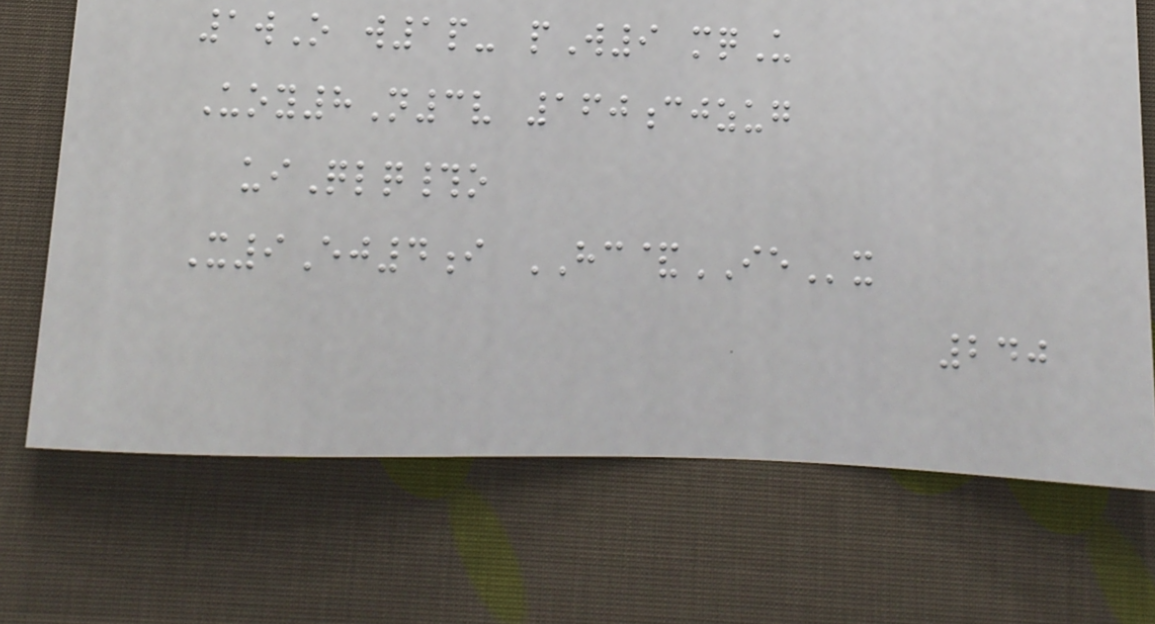1wO w1p- pW9 mqU
Uoy8N3v 160cjzug
uiQlq#o
X9Ej4i HC&IEx
240
